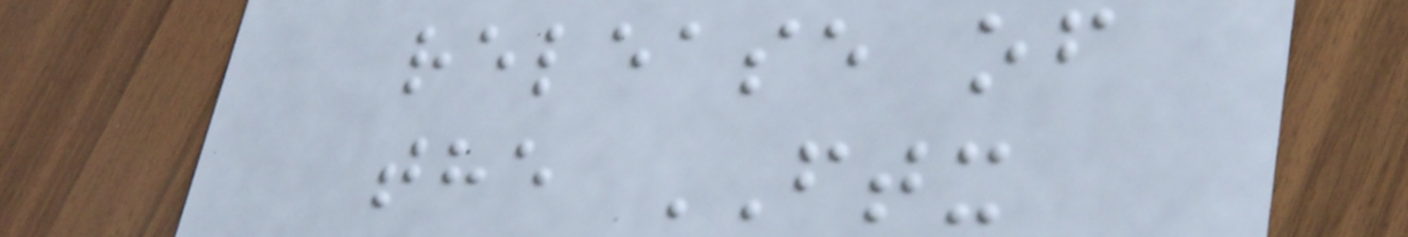release of
the FTX
